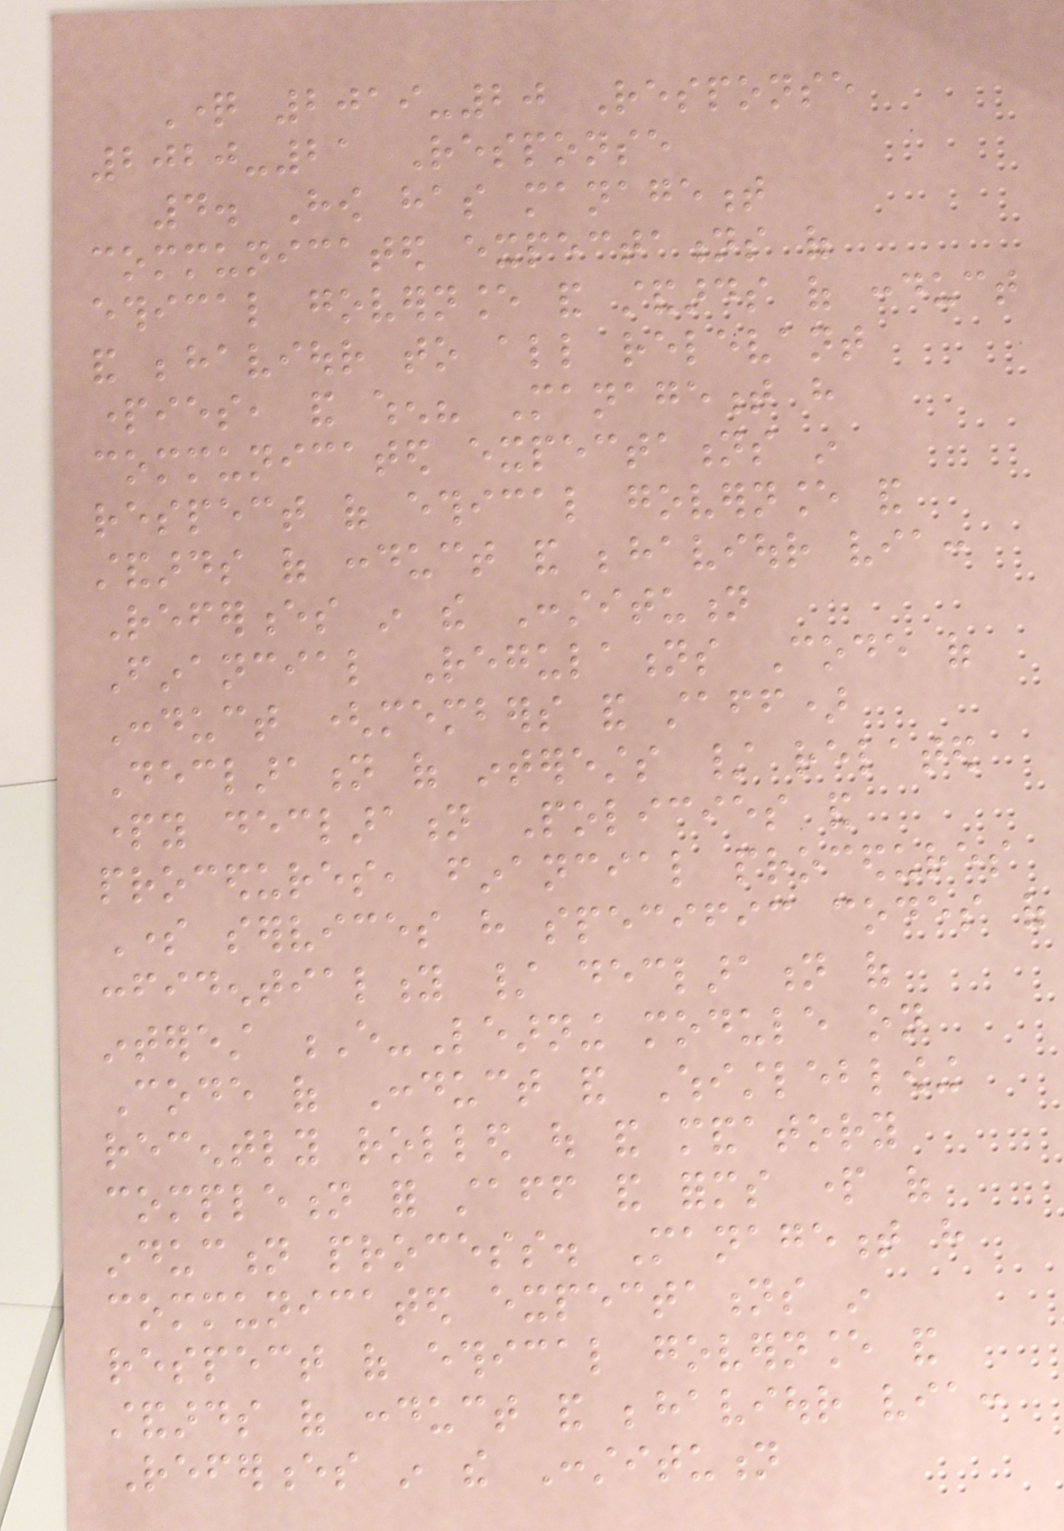Question 2019-20 Response
2020-21 Response
4. How has management
communicated expectations of
ethical governance and standards of conduct
and behaviour to all relevant
parties, and when? Management have
communicated expectations in
respect of ethical governance and
standards of conduct and behaviour via:
References in the Constitution
Financial Regulations Code of
Conduct (members and staff)
Declaration of interests / related
party declaration Policies and
procedures, financial procedures
Some services have specific codes of
confidentiality / declaration of
interest E-Learning module on
Code of Conduct and Whistleblowing
recently rolled out and mandatory
completion for staff and forms part of
induction process. Management have
communicated expectations in
respect of ethical governance and
standards of conduct and behaviour via:
References in the Constitution
